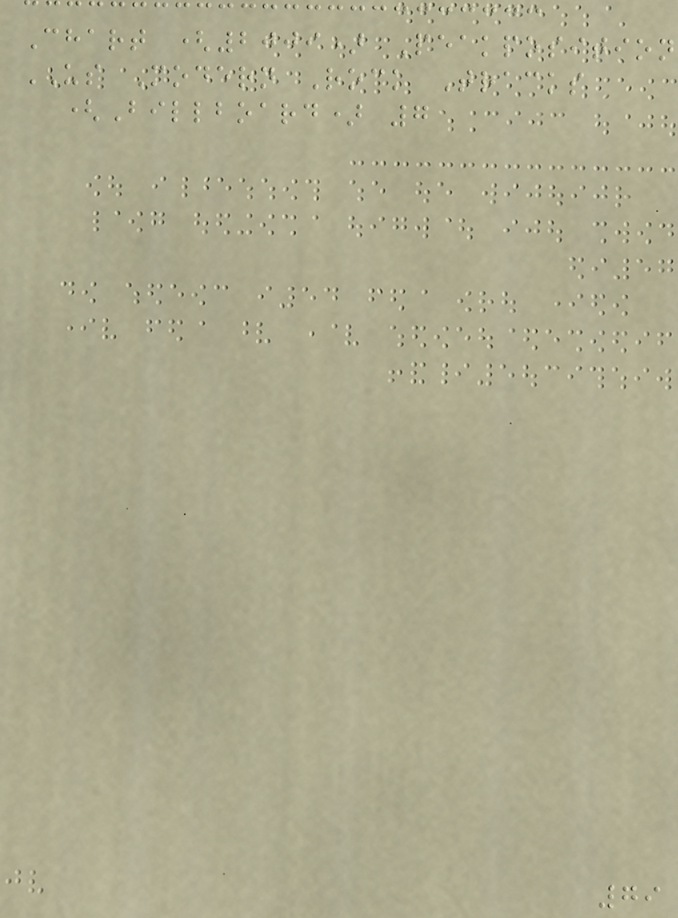Chart (2009) Peakposition
US Modern Rock Tracks
(Billboard) 7
79
